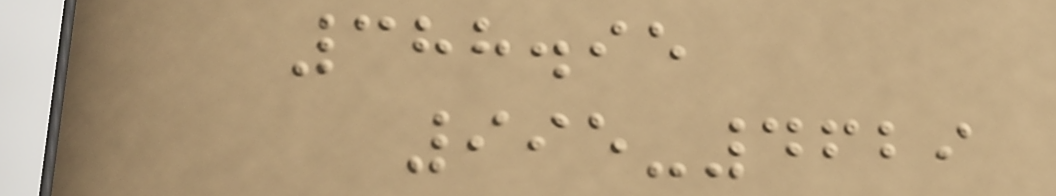388.95
995-4629
